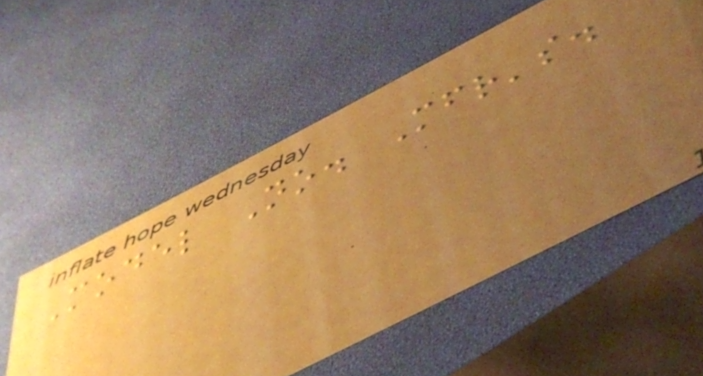Model No. Mfr's.
